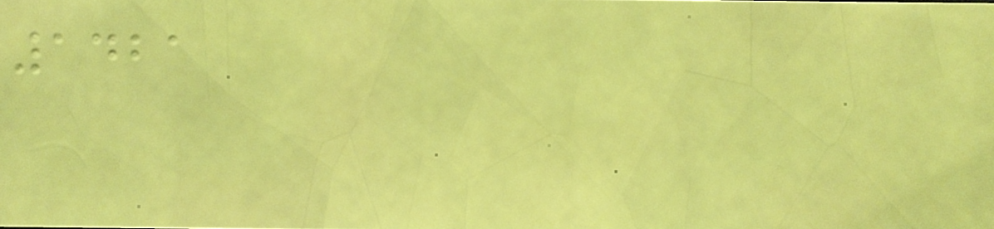1421
